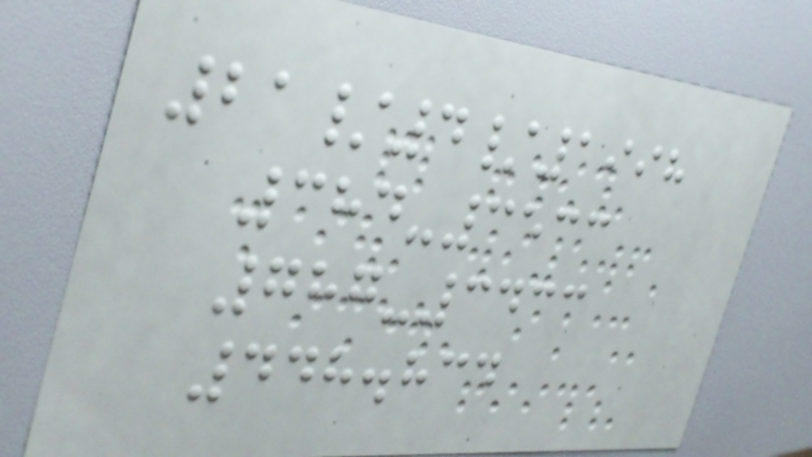21/4/1998
384-3533
787-3433
448.834
